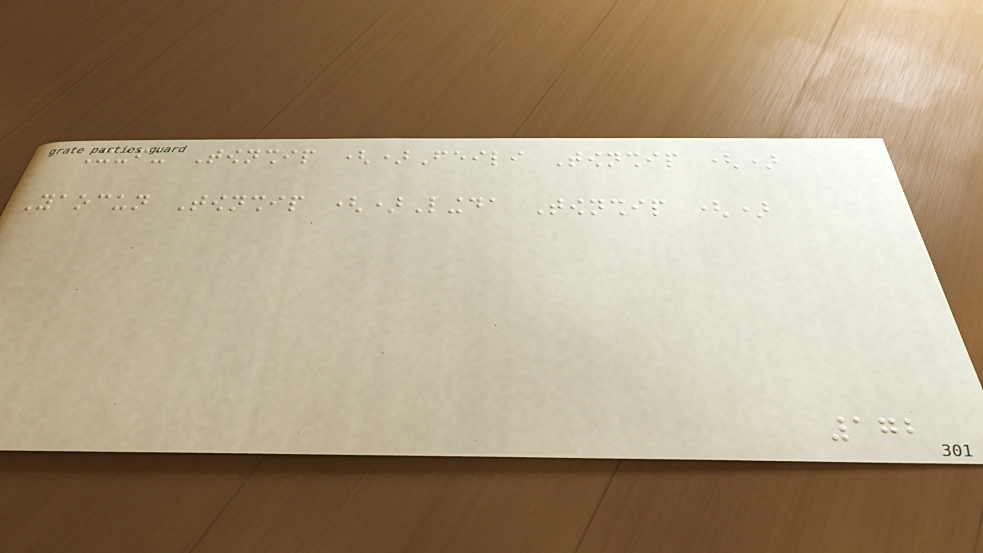Xingfu Township ()Feili Township ()
Yaocun Township ()Lingda Township ()
172
